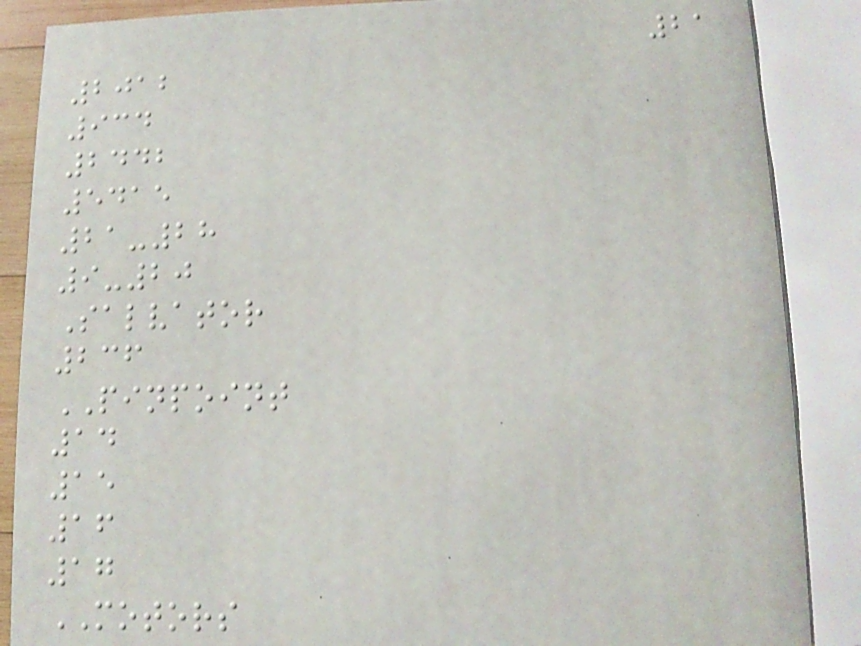21
2012
934
2442
5415
21-28
9-20
Salvator
236
PINPOINT
14
15
16
17
MOTORS
